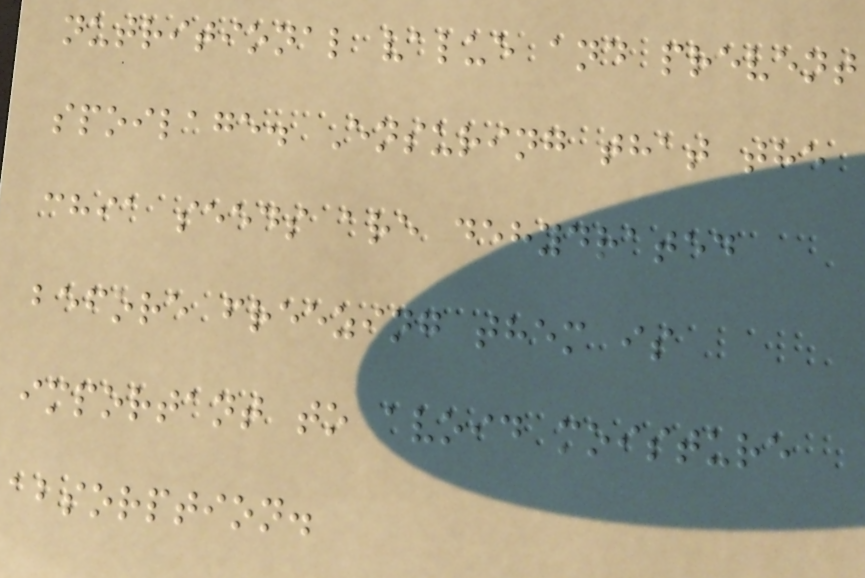nutritional value and prevent
spoilage. Ensuring that the
chia seeds are dehydrated
before freezing them is
important to avoid moisture
absorption.
